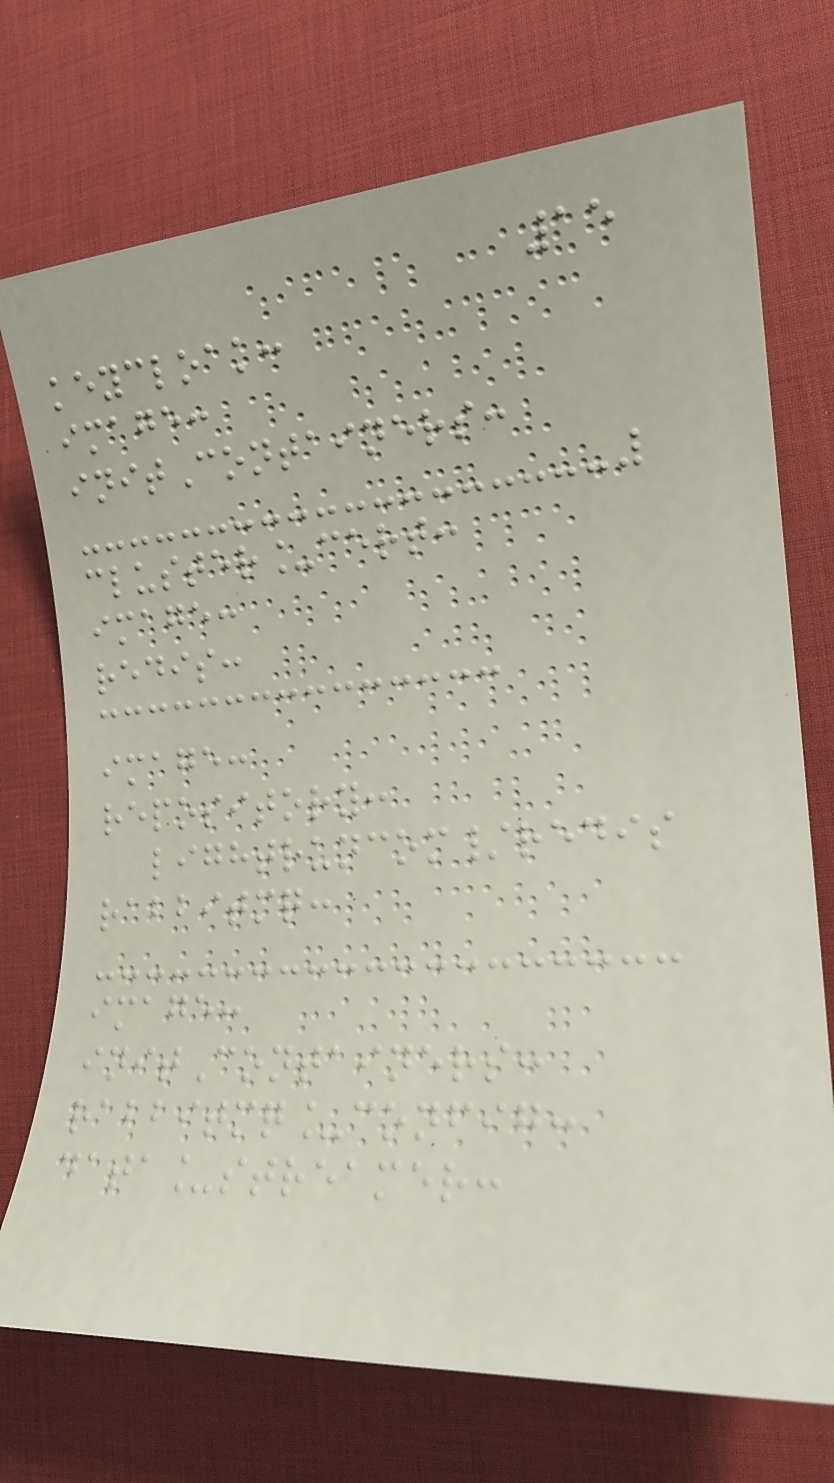15
keycloak:
image:
initContainers:
cluster_cert:
image:
redis:
image:
repository:
lightruncom/redis
rabbitmq:
image:
initContainers:
rabbitmq_config:
data_streamer:
